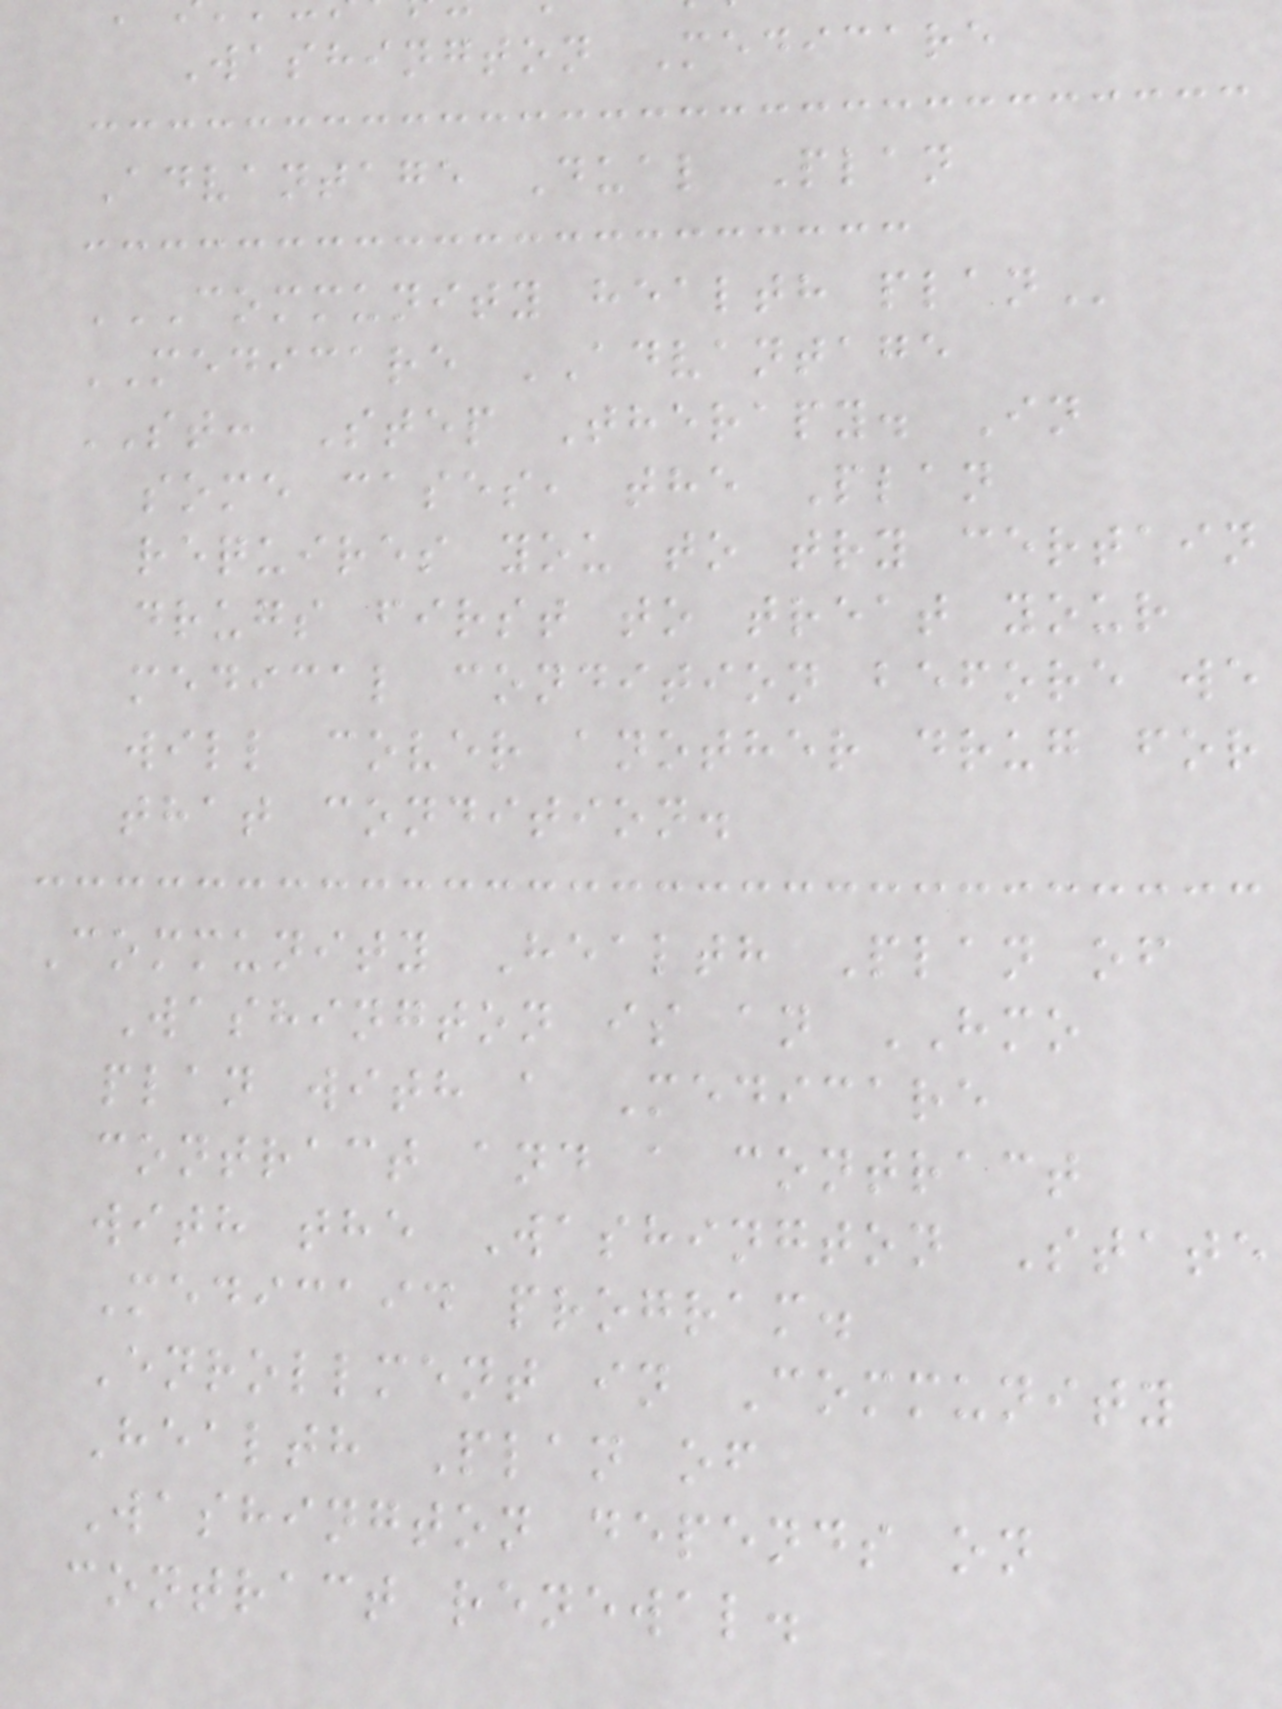Washington Medicare
Advantage Dual Plan
COMMUNITY HEALTH PLAN
MEDICARE ADVANTAGE
ST: Step Therapy. In
some cases, the Plan
requires you to try certain
drugs first to treat your
medical condition before we
will cover another drug for
that condition.
Community Health Plan of
Washington is an HMO
plan with a Medicare
contract and a contract
with the Washington State
Medicaid program.
Enrollment in Community
Health Plan of
Washington depends on
contract renewal.
